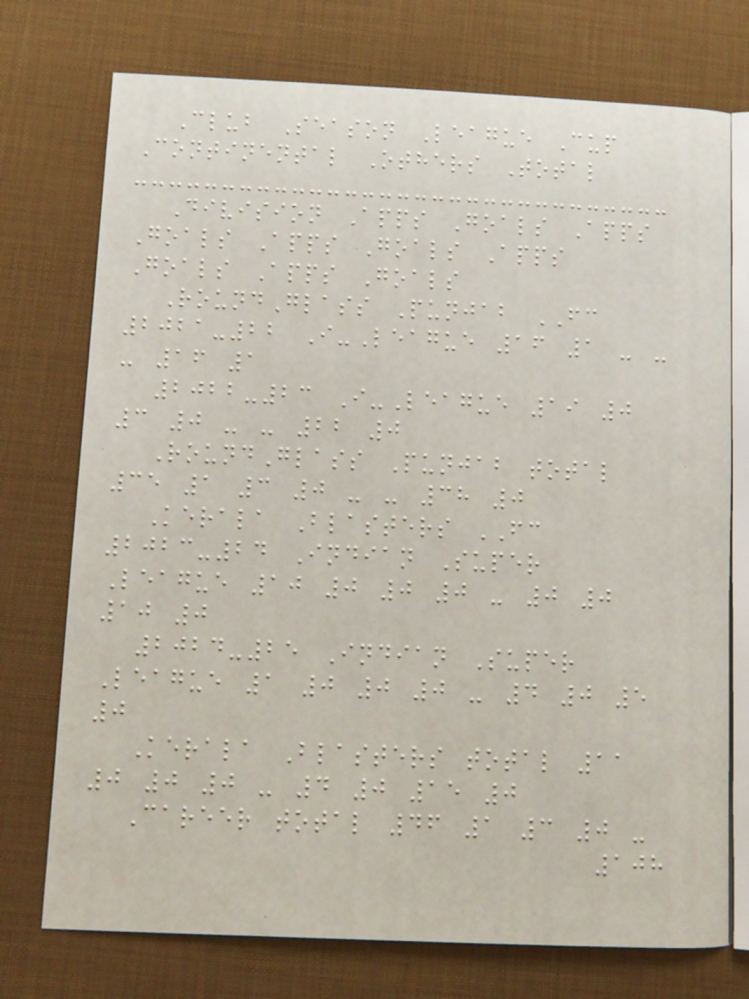Club Season League Cup
Continental Others Total
Division Apps Goals Apps
Goals Apps Goals Apps
Goals Apps Goals
RoundGlass Punjab FC
2021-22 I-League 16 1 - -
- 16 1
2022-23 I-League 19 0
3 0 - - 22 0
RoundGlass Punjab total
35 1 3 0 - - 38 0
Kerala Blasters FC
2023-24 Indian Super
League 10 0 0 0 - 0 0
10 0
2024-25 Indian Super
League 1 0 0 0 - 4 0 5
0
Kerala Blasters total 11
0 0 0 - 4 0 15 0
Career total 46 1 3 0 -
108
